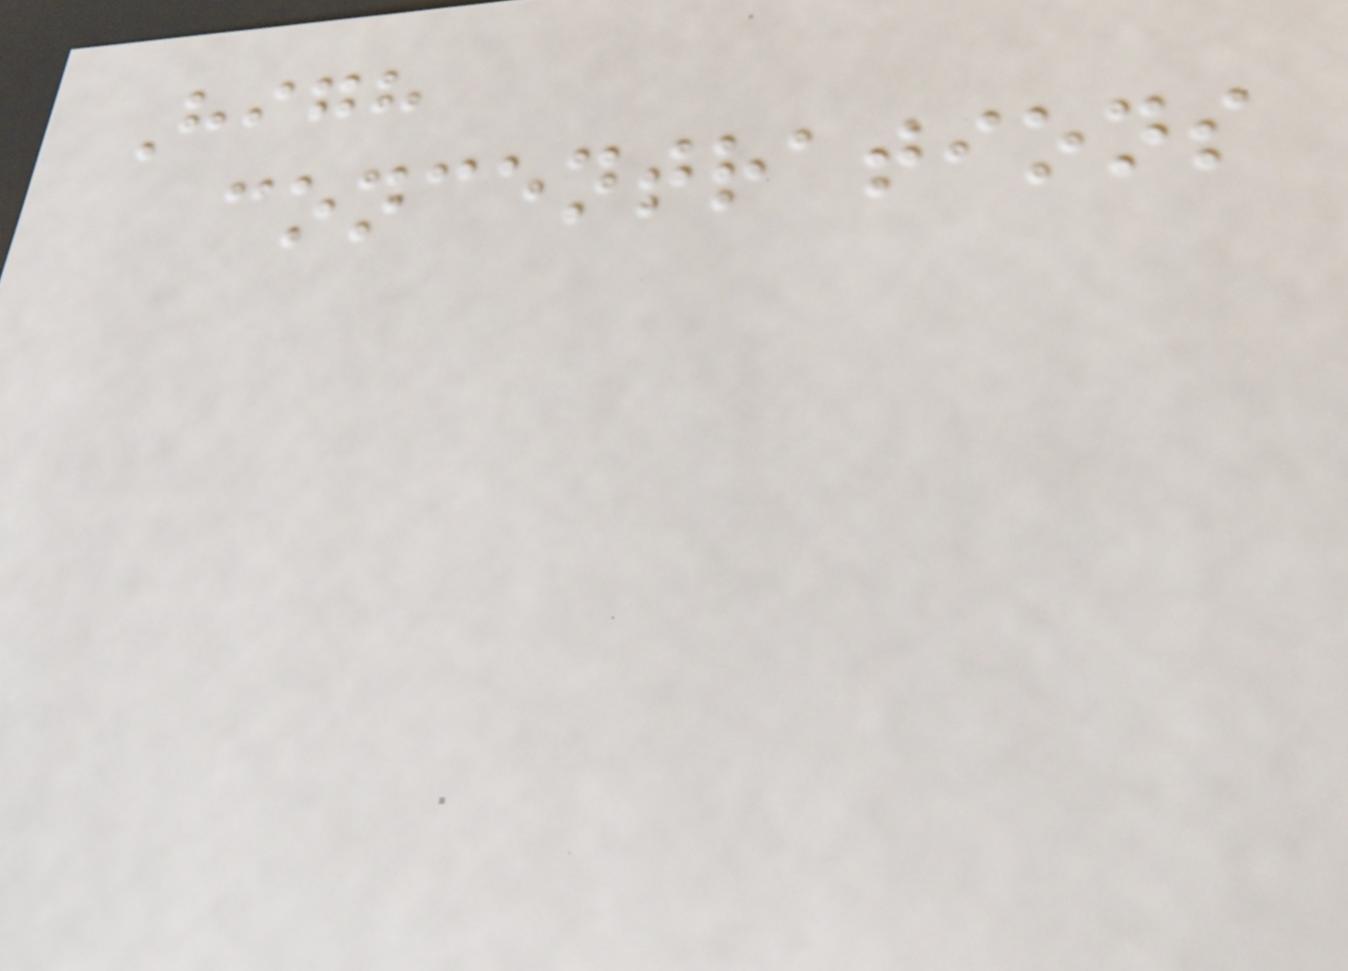High
concentrations
